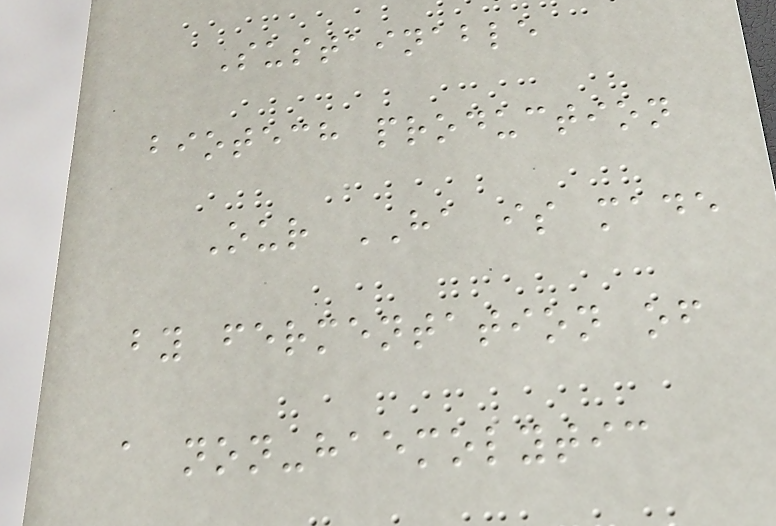Sustainable
biotech production
Our HA is made
by fermentation of
a non-haemolytic
